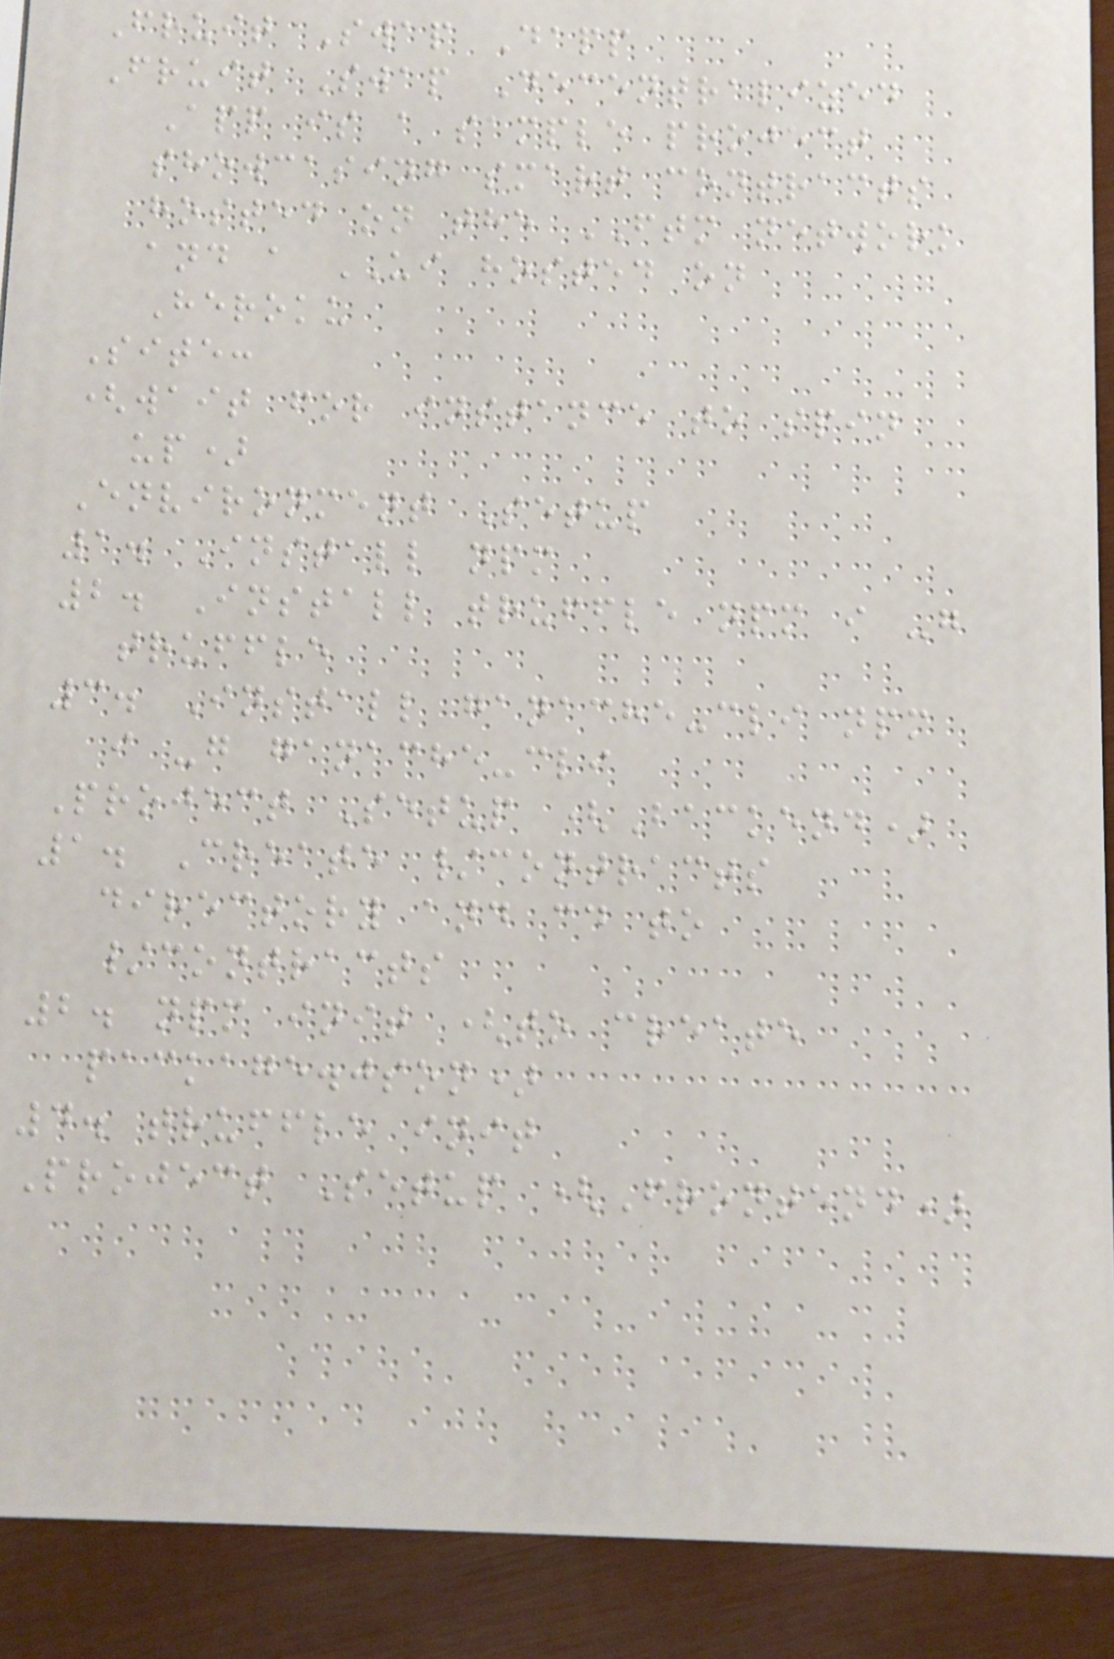Fruit Swap Dapp
Fruit Swap Decentralized
App is a sample project
showcasing smart contracts
hosted on the FTM network
and a UI hosted on
Heroku
Site:
(wait for instance to spin
up)
Environment Setup
1. Install npm
2. Install truffle npm i -g
truffle
3. Install ganache-cli npm
i -g ganache-cli
Project Setup (Backend)
1. Create /contracts
directory and cd to
/contracts
2. npm init (to create
package.json)
4. truffle init
Project Setup (Frontend)
